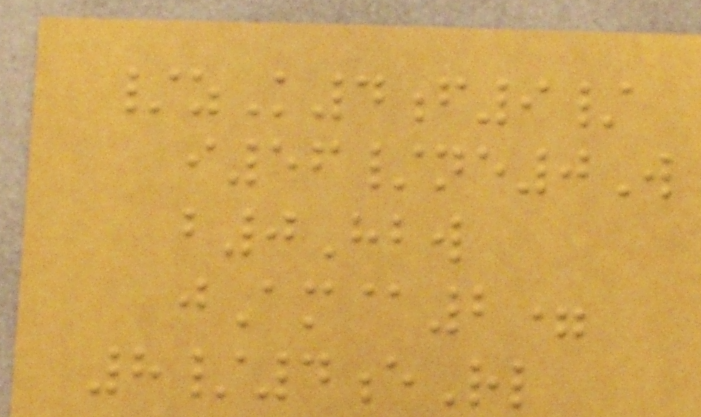/zK4f9/
i56/ne0W
b0Hbw
jAm@2=
8/4eRl
